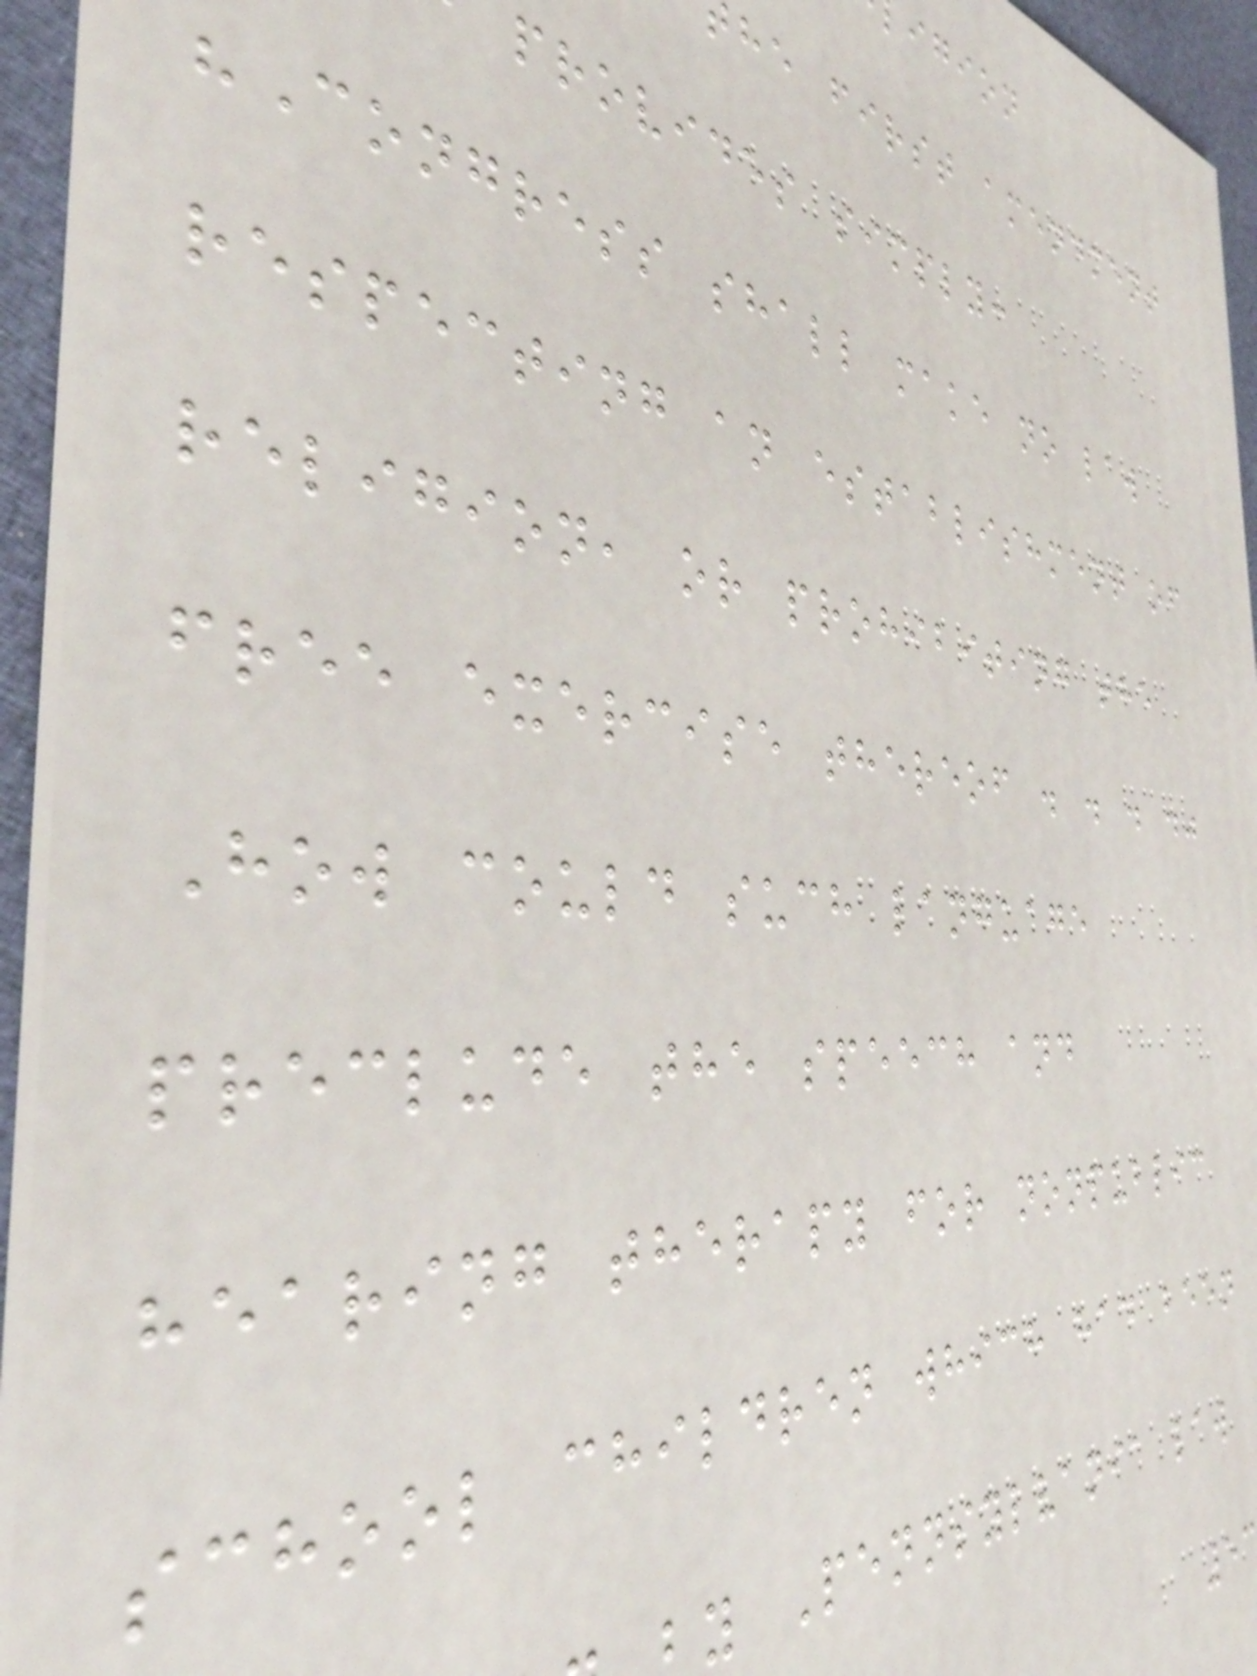he first amendment
provides simply:
"Congress shall make no law
respecting an establishment of
religion, or prohibiting the
free exercise thereof . . . ."
How could such language
preclude the speech and
hearing therapy for nonpublic
school children which had been
y Pennsylvania law
